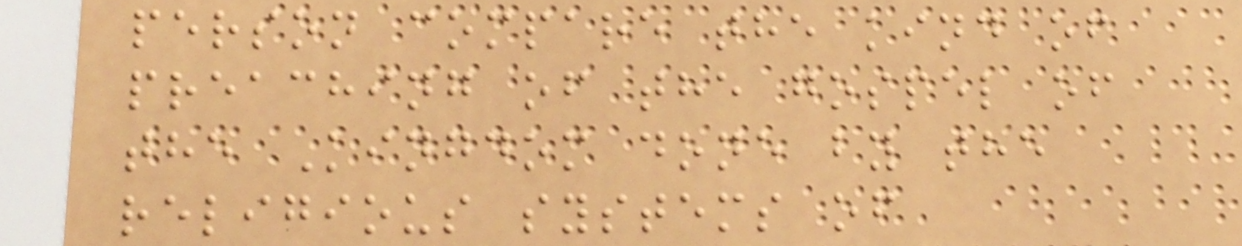person compare the kind of
preaching of the gospel of
the Kingdom done by the
religious systems of
